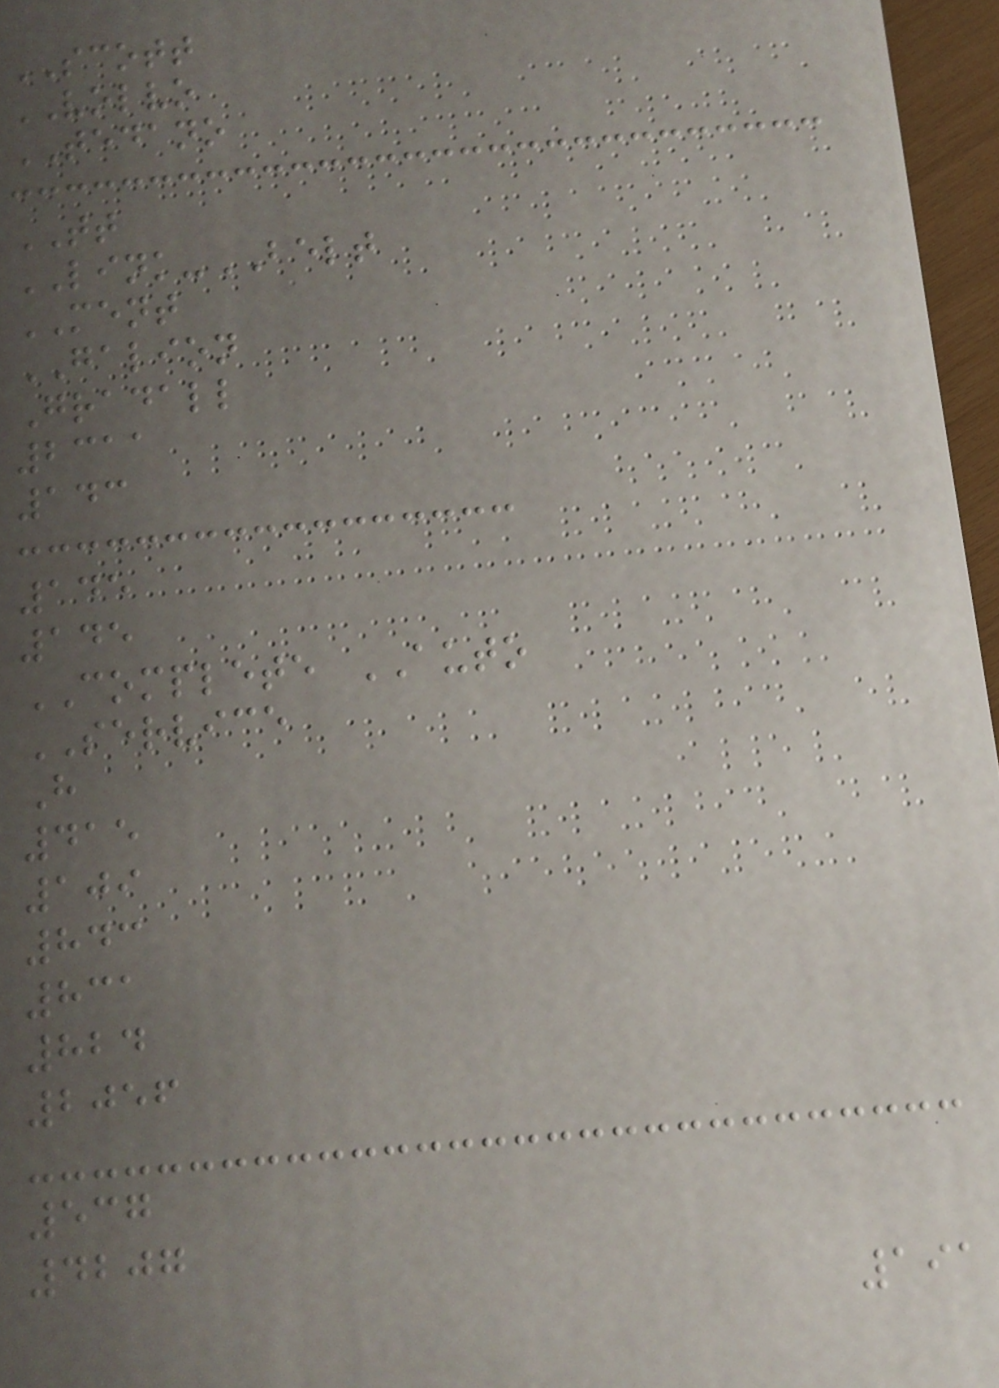SCOTT
VOLVO
TEDANO
TT
LINK-BELT
MENT
GALION
Gradall
2311
143
145
145
COMPLETE AUTO
SERVICE
H
415
109
843
831
824
2056
537
4207
191
